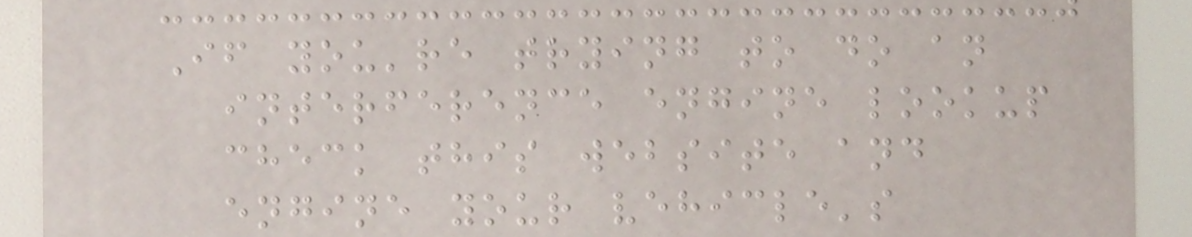If you're trying to do an
interference engine lookup
check this website and
engine your vehicle's
